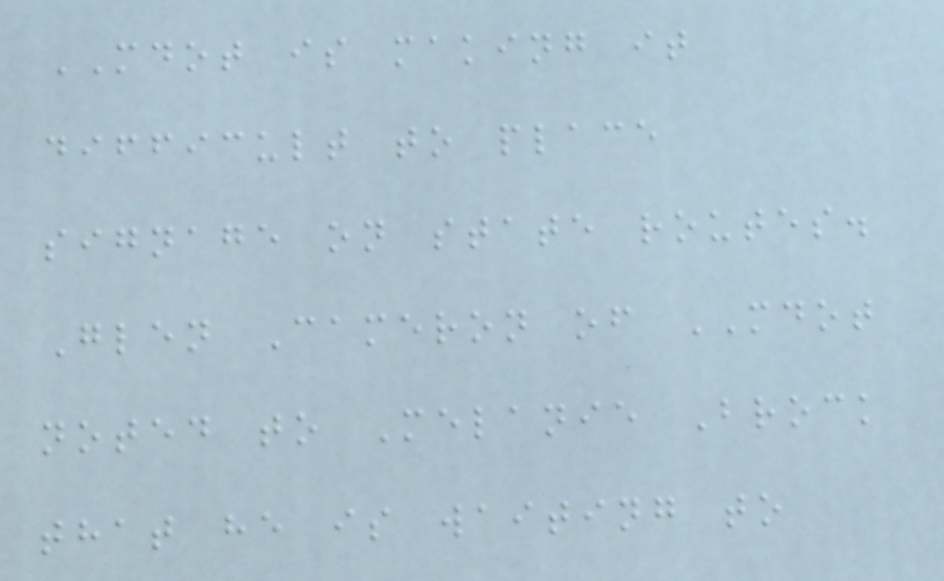MDOT is making it
difficult to place
signage on state routes.
Glen Cameron of MDOT
noted to Melanie Brock
that he is waiting to
